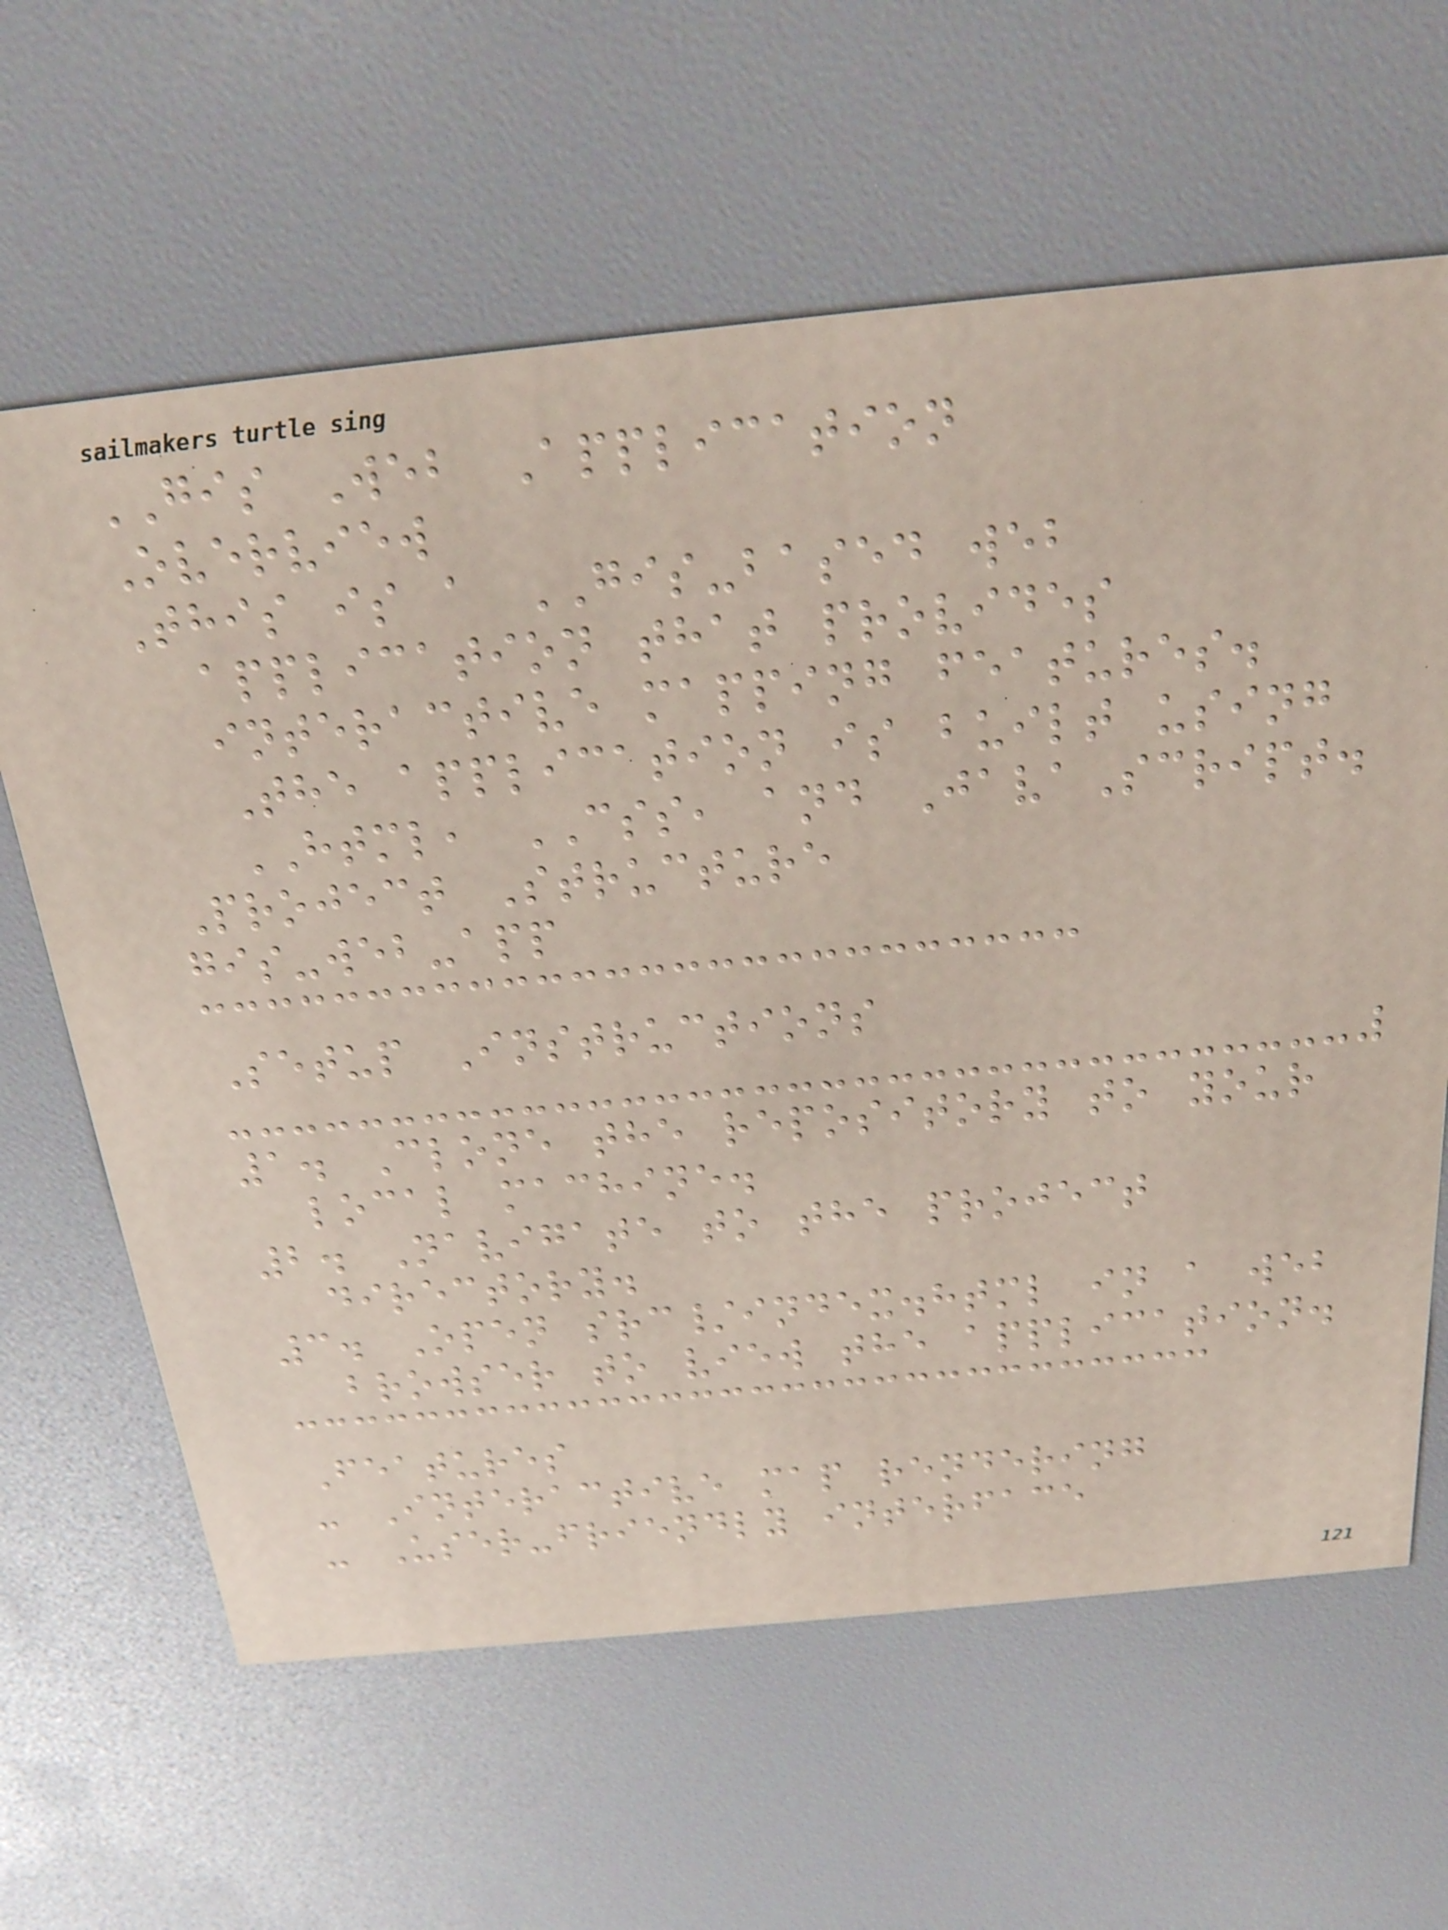GIS Web Application
Overview
This is a GIS-based web
application that provides
interactive mapping features.
The application is built using
HTML, CSS, and JavaScript.
Project Structure
gis-web-app
Setup Instructions
1. Clone the repository to your
local machine.
2. Navigate to the project
directory.
3. Open src/index.html in a web
browser to view the application.
Features
- Interactive map rendering
- User-friendly interface
